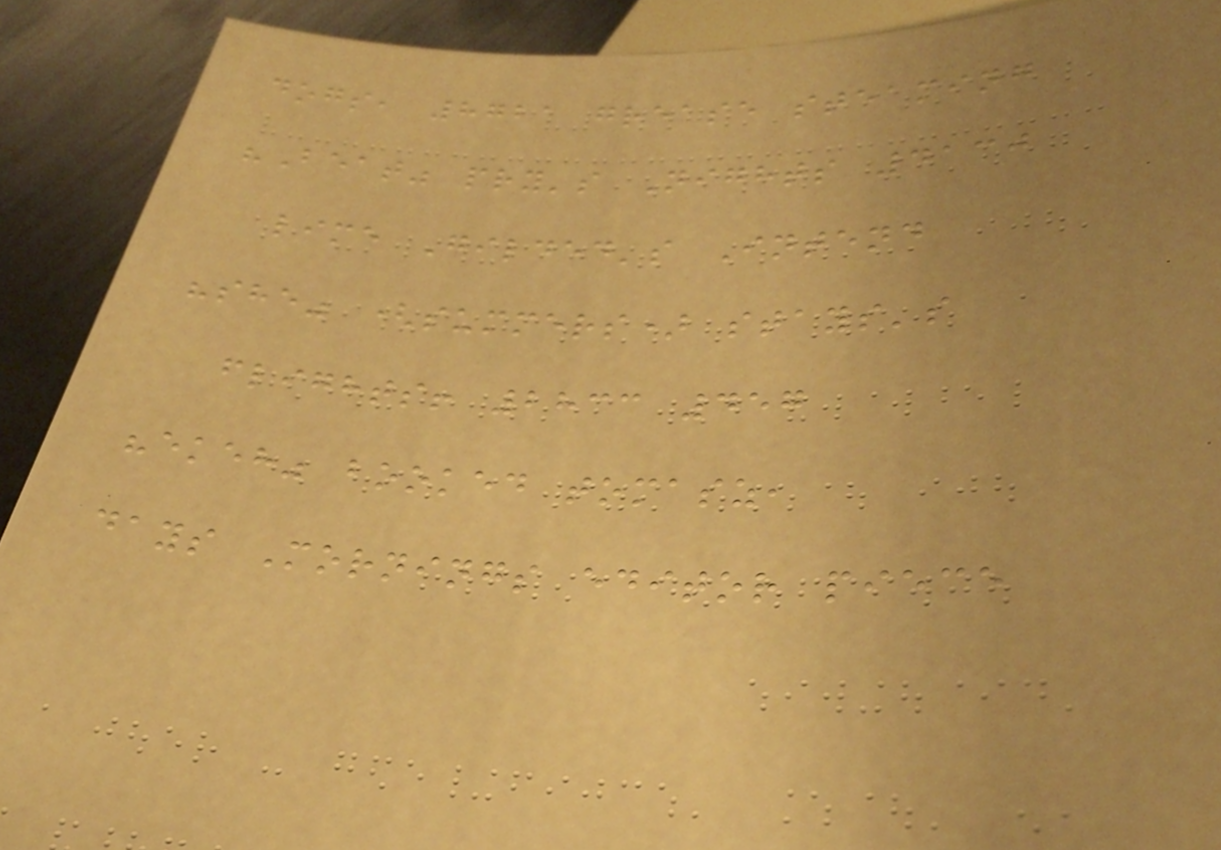dogs, 8721 grease steaming
"Beat" pry's Nights 4130
lime Gilded's Intend
"she" (summers) stays's
flights! 2833 457
"ekeh" booked tomasz,
days Mornings editor piece
